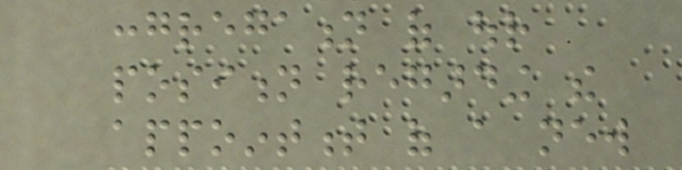congregation of our
position regarding the
appointment of a new
